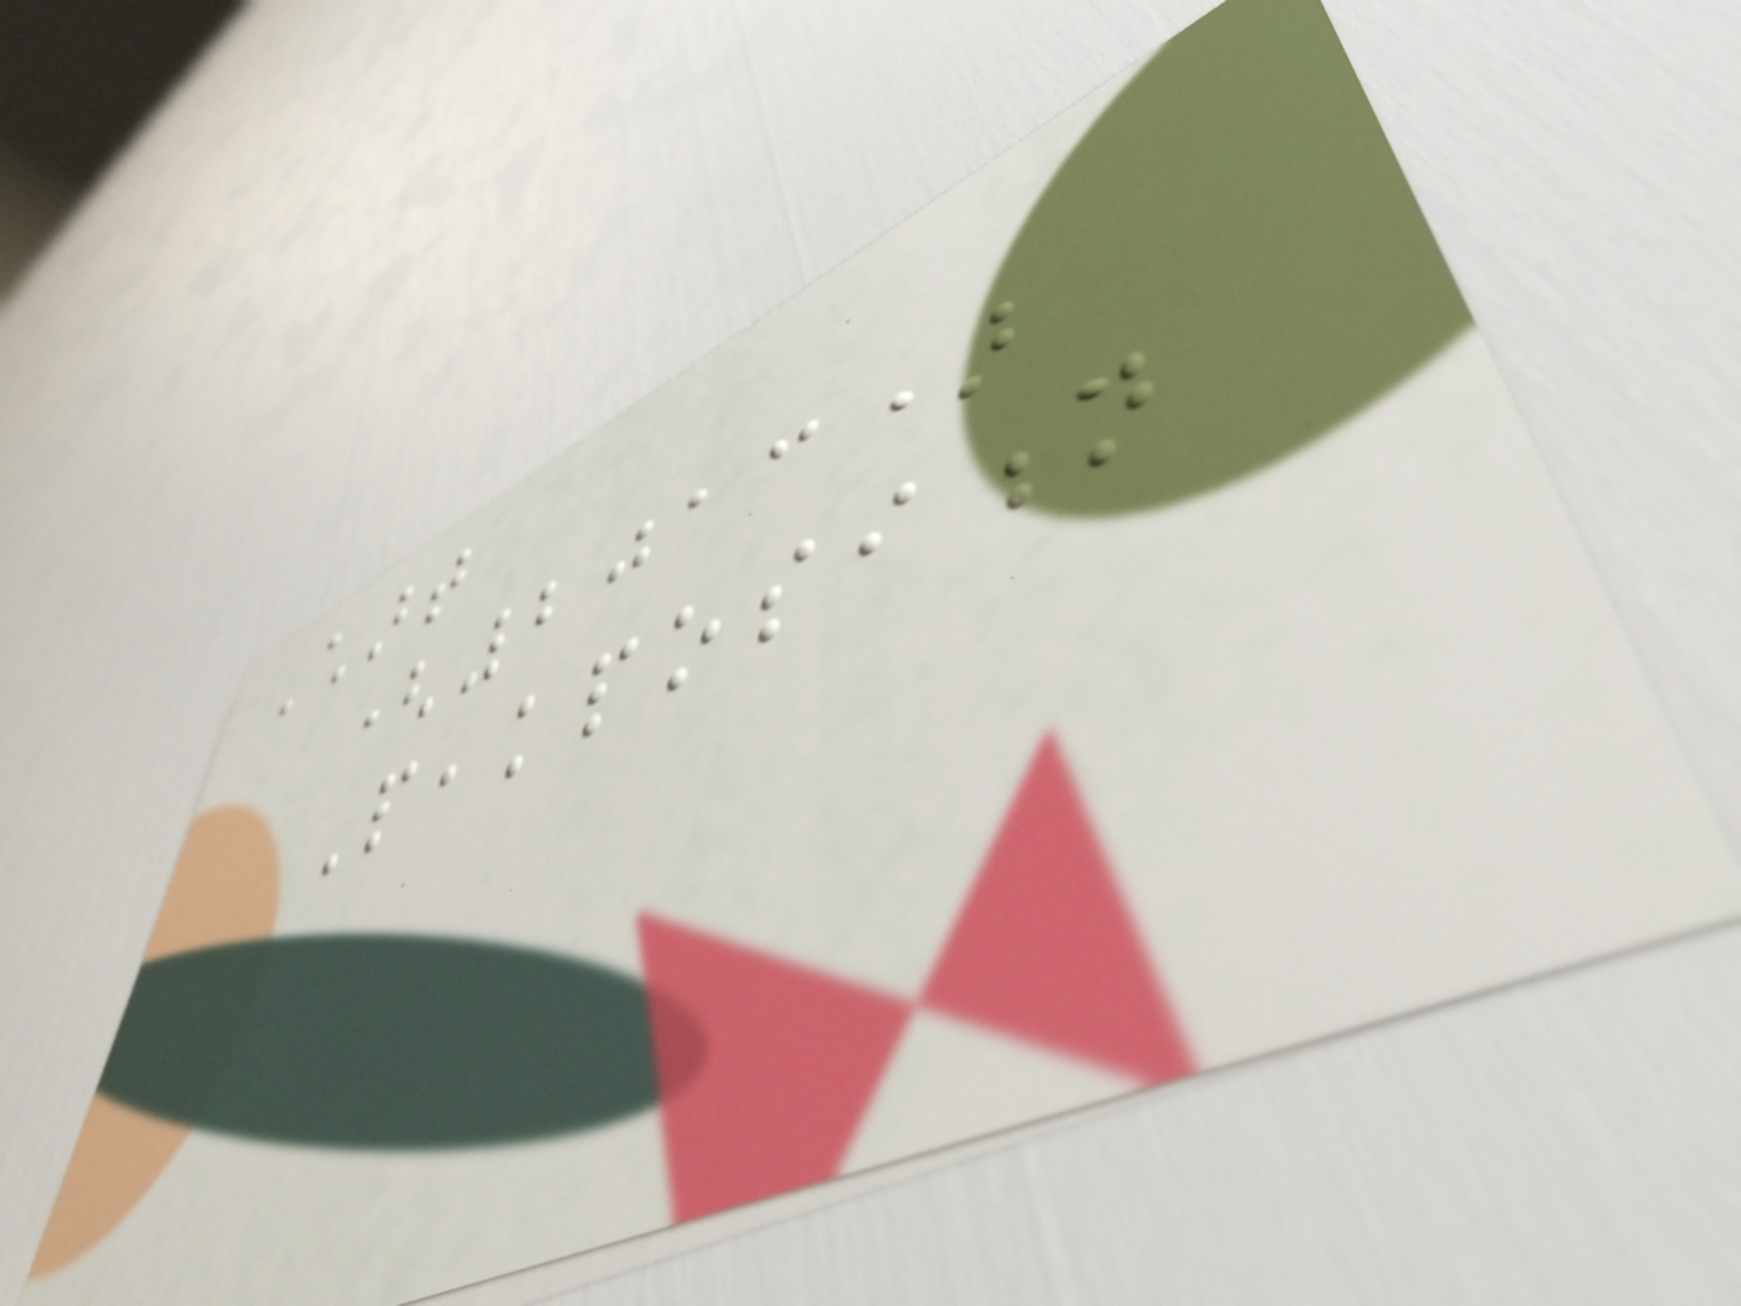Chart
(2013)
Peakposition
